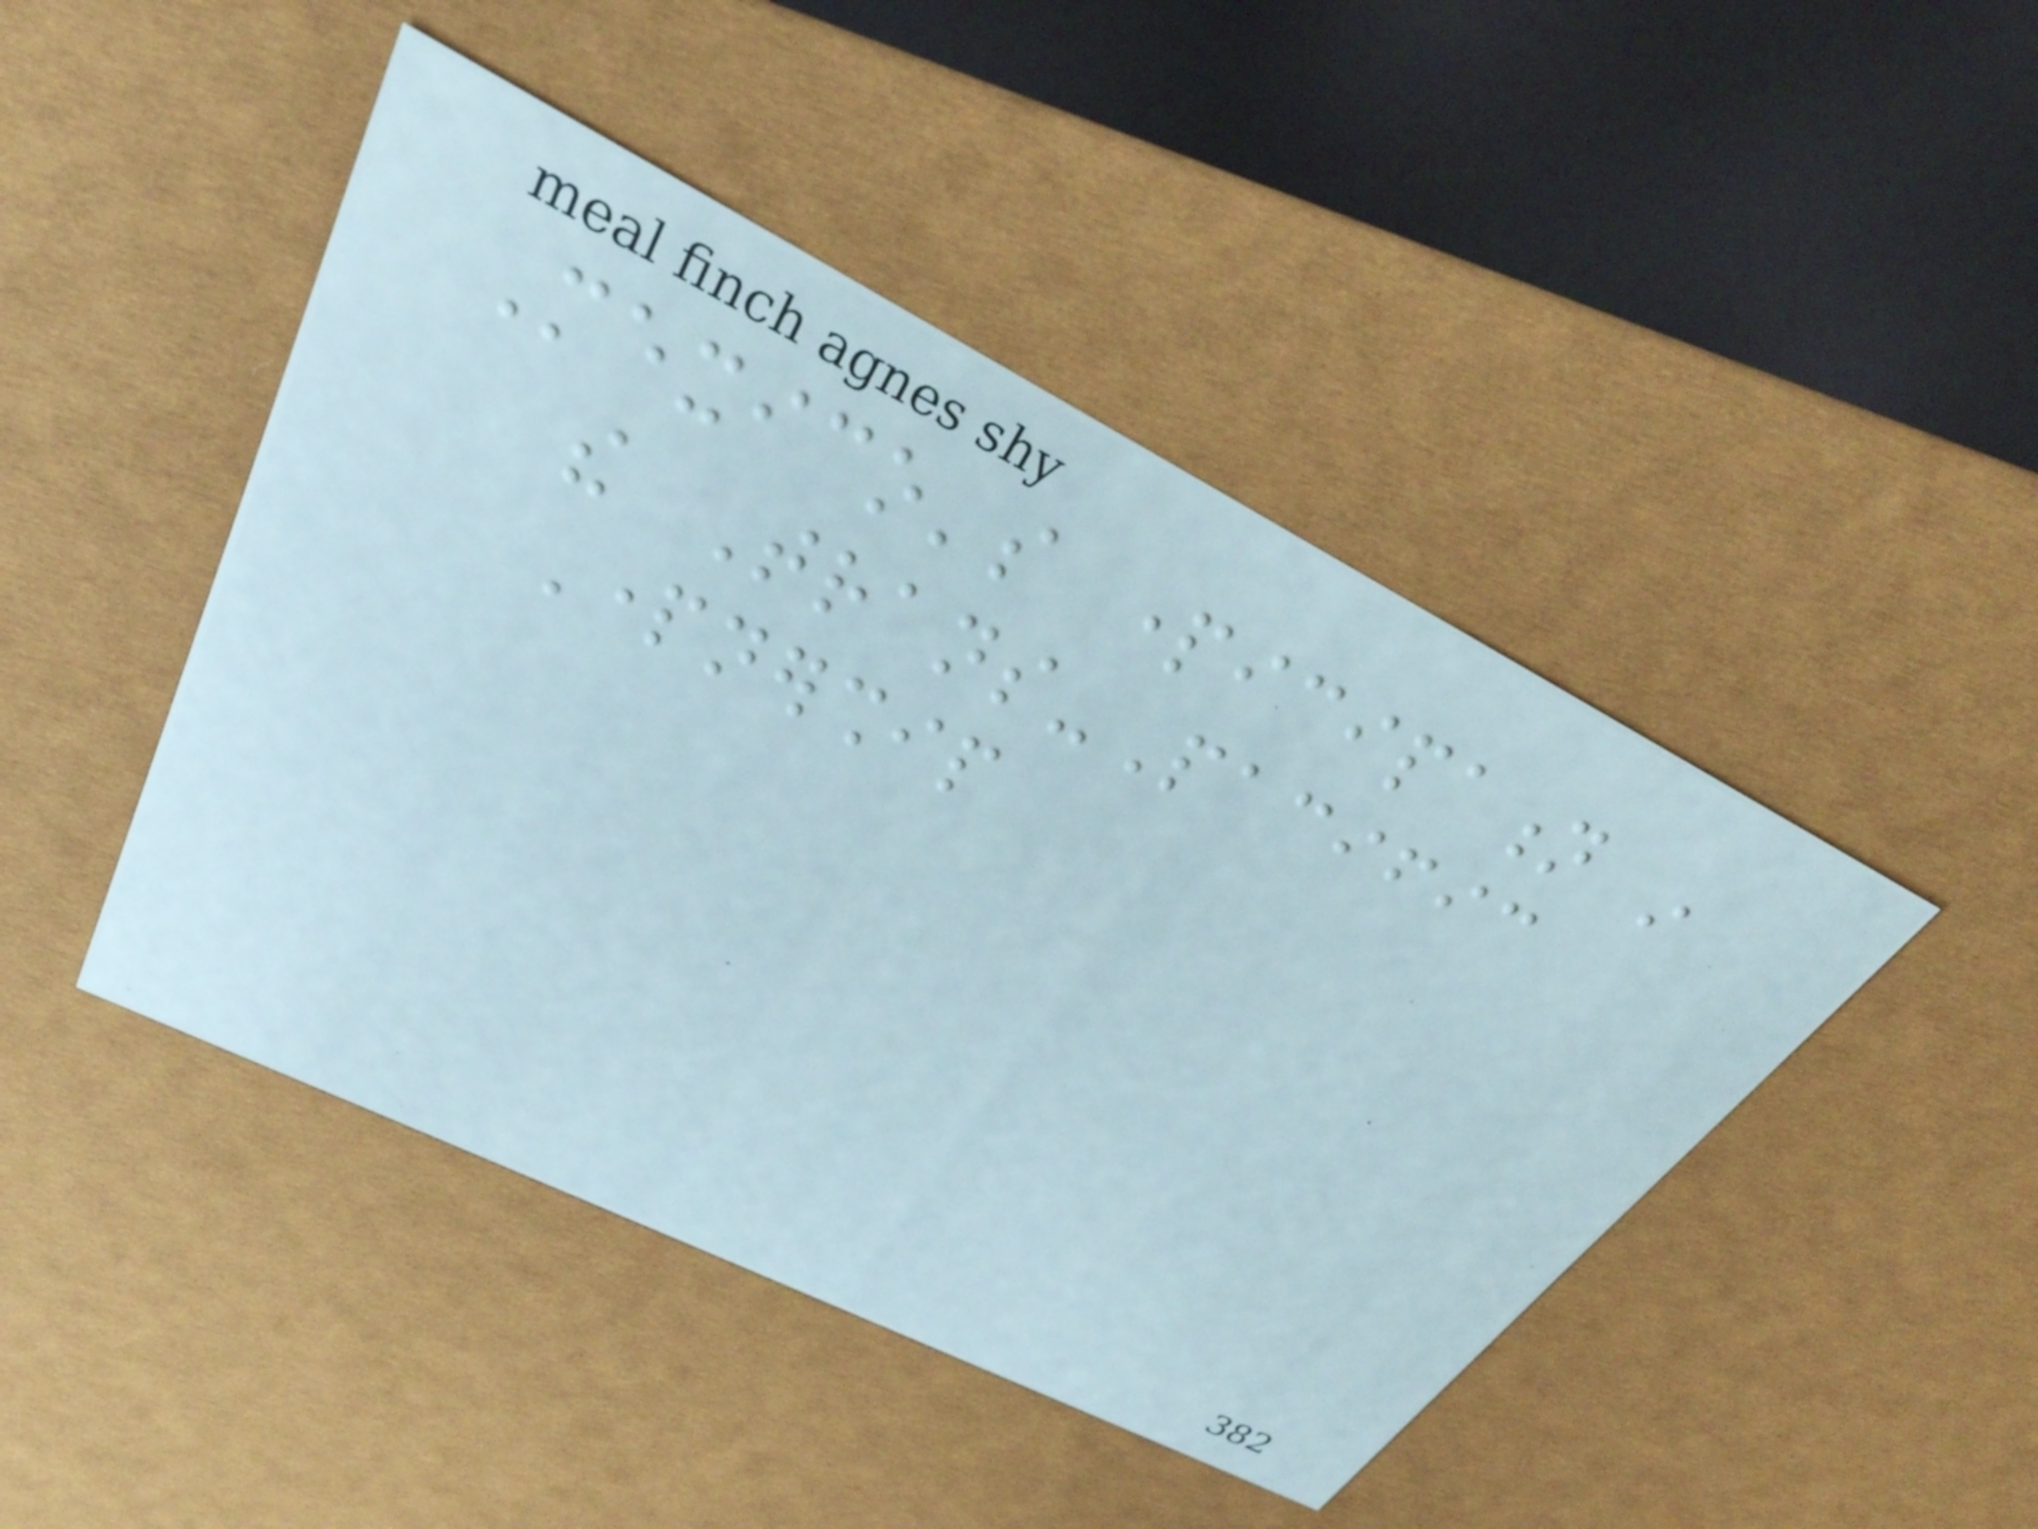Mexico's participation in
the Trans-Pacific
Partnership
